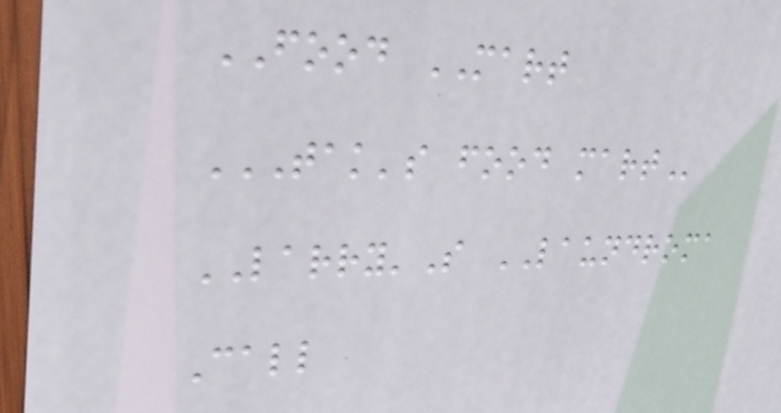FOOD MART
TAK'S FOOD MART
LARRY'S LAUNDROMA
Call
